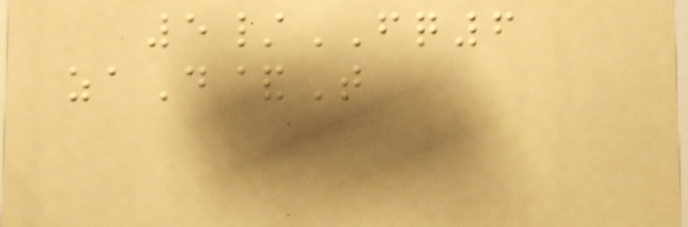5/FQ6
zaD&T
